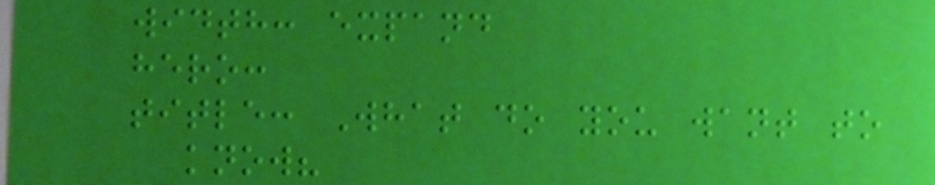width: expand
hero:
title: What do you want to
know?
